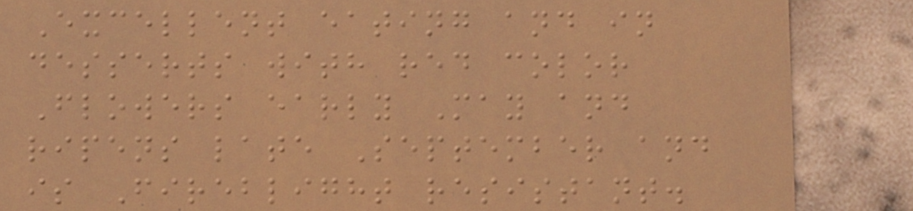Excellent eating and in
desserts with red color
Flowers early May and
ripens late September and
is Fireblight resistant.
